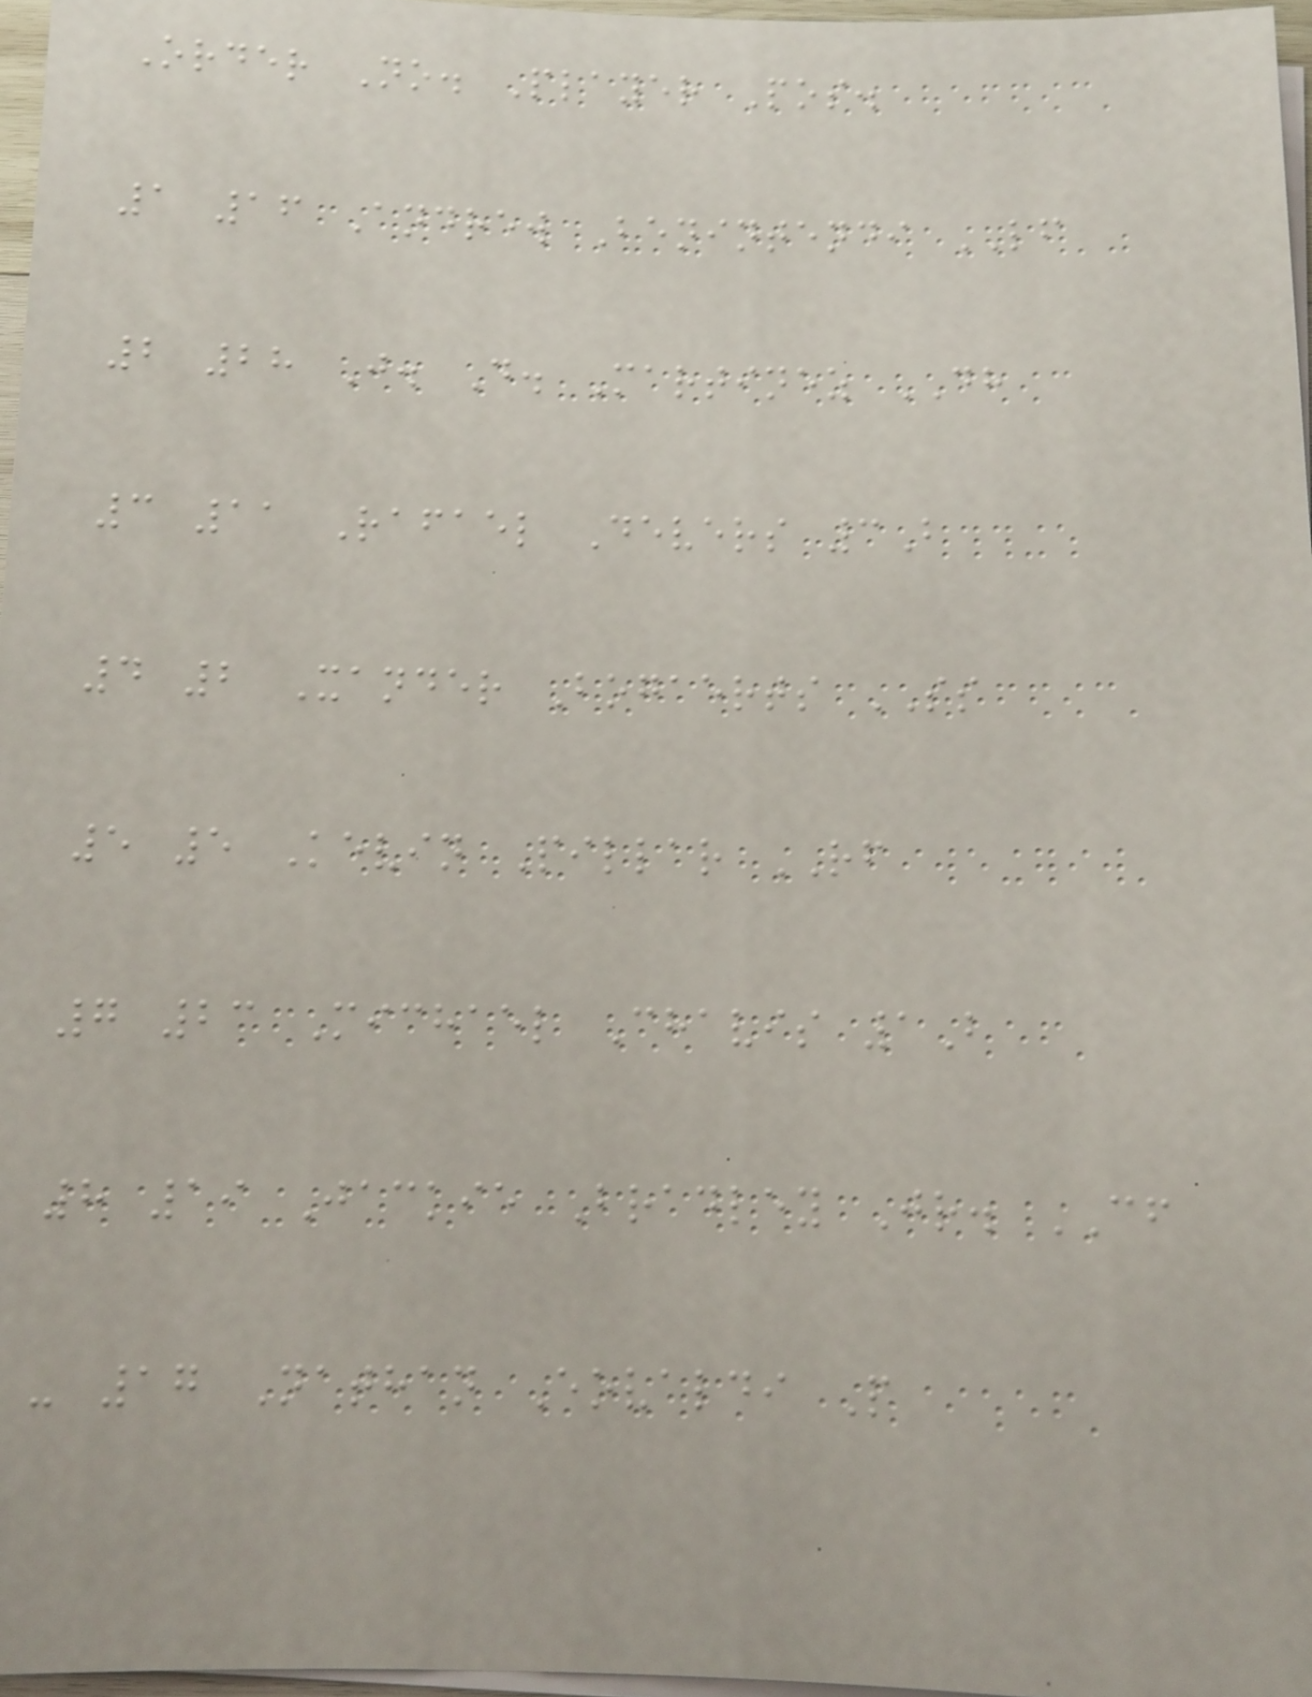Order No. Player Pos.
1 16 Andrew Benintendi LF
2 28 J. D. Martinez DH
3 11 Rafael Devers 3B
4 2 Xander Bogaerts SS
5 5 Kevin Pillar RF
7 23 Michael Chavis 1B
8 19 Jackie Bradley Jr. CF
- 17 Nathan Eovaldi P
